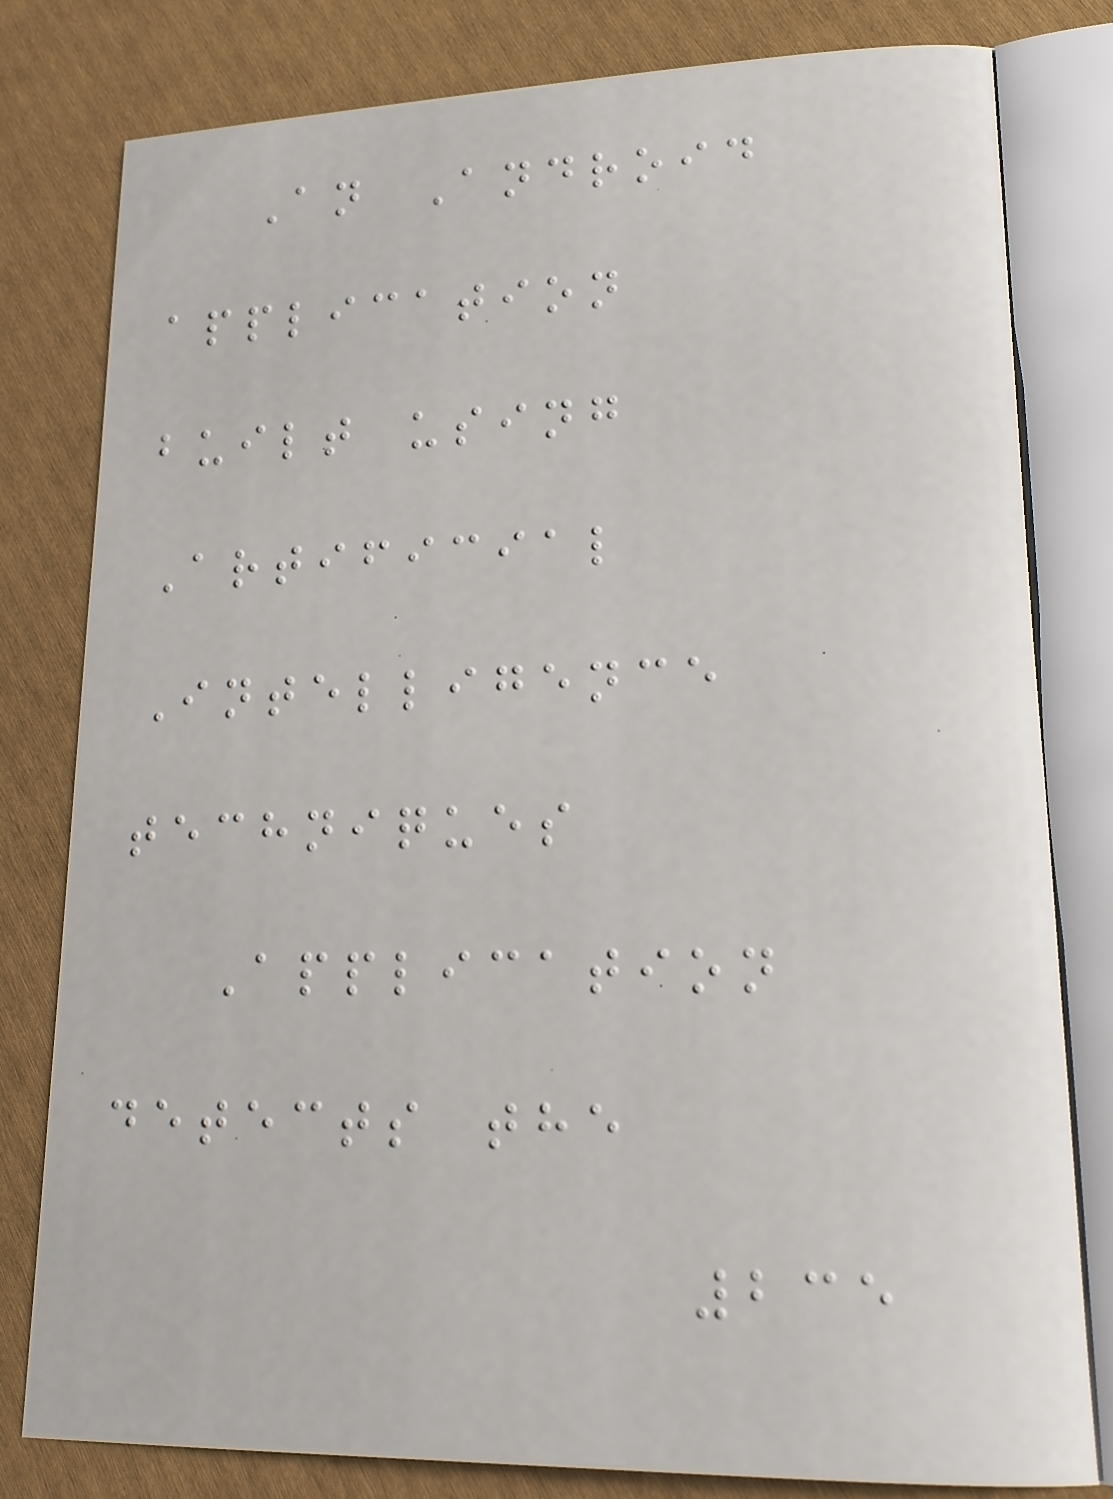An Android
application
built using
Artificial
Intelligence
techniques
Application
detects the
235
